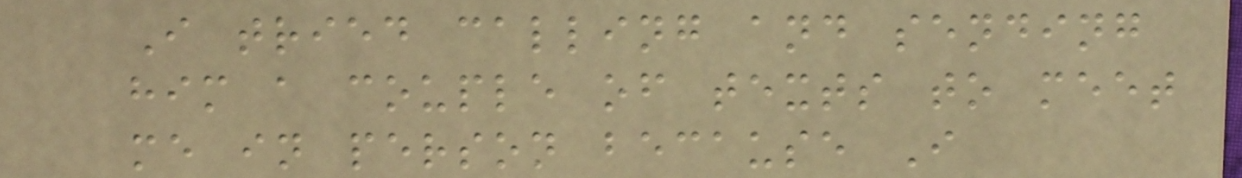I tried calling and sending
him a couple of texts to meet
me in person because I
